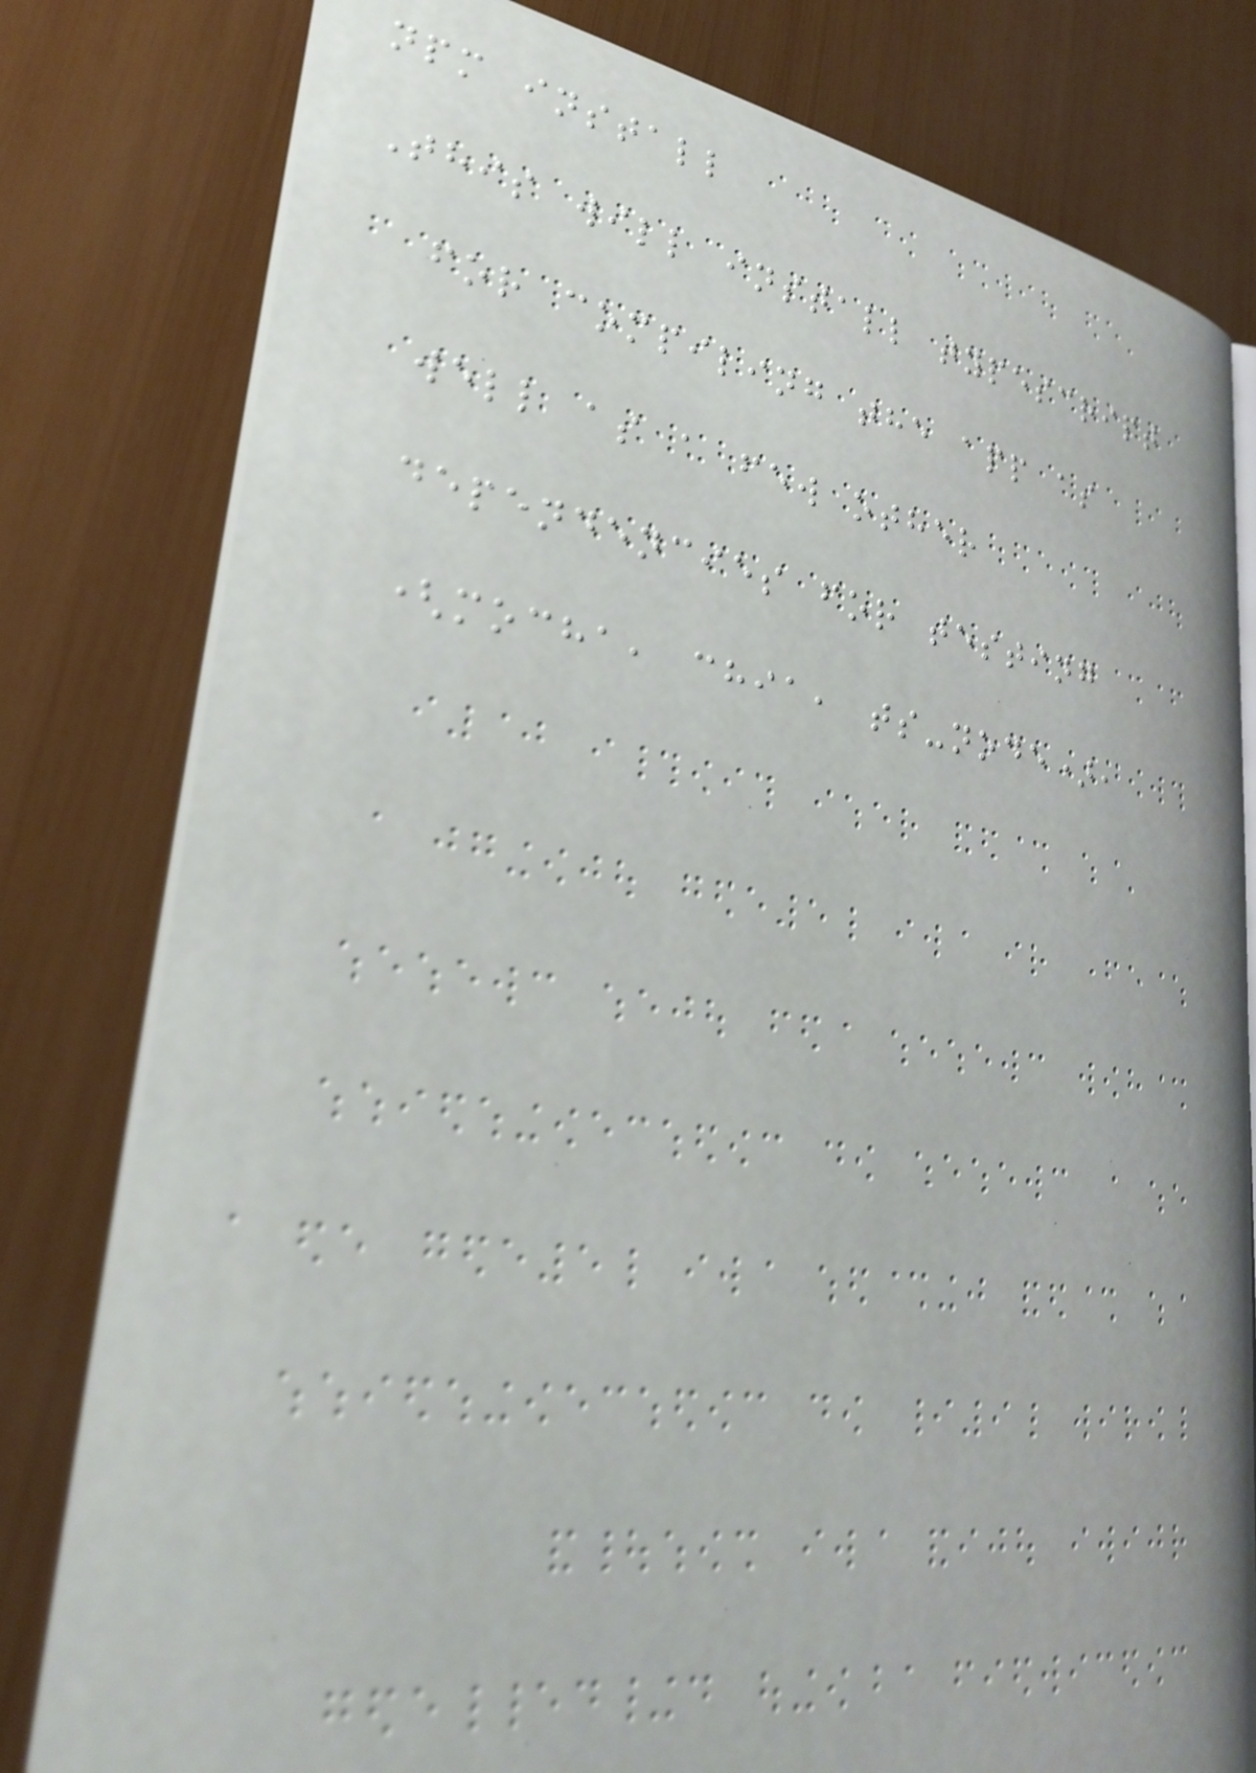npm install
This will install typescript
for compiling the app as
well as a few other
dependencies for testing
(mocha, chia, ts-node),
